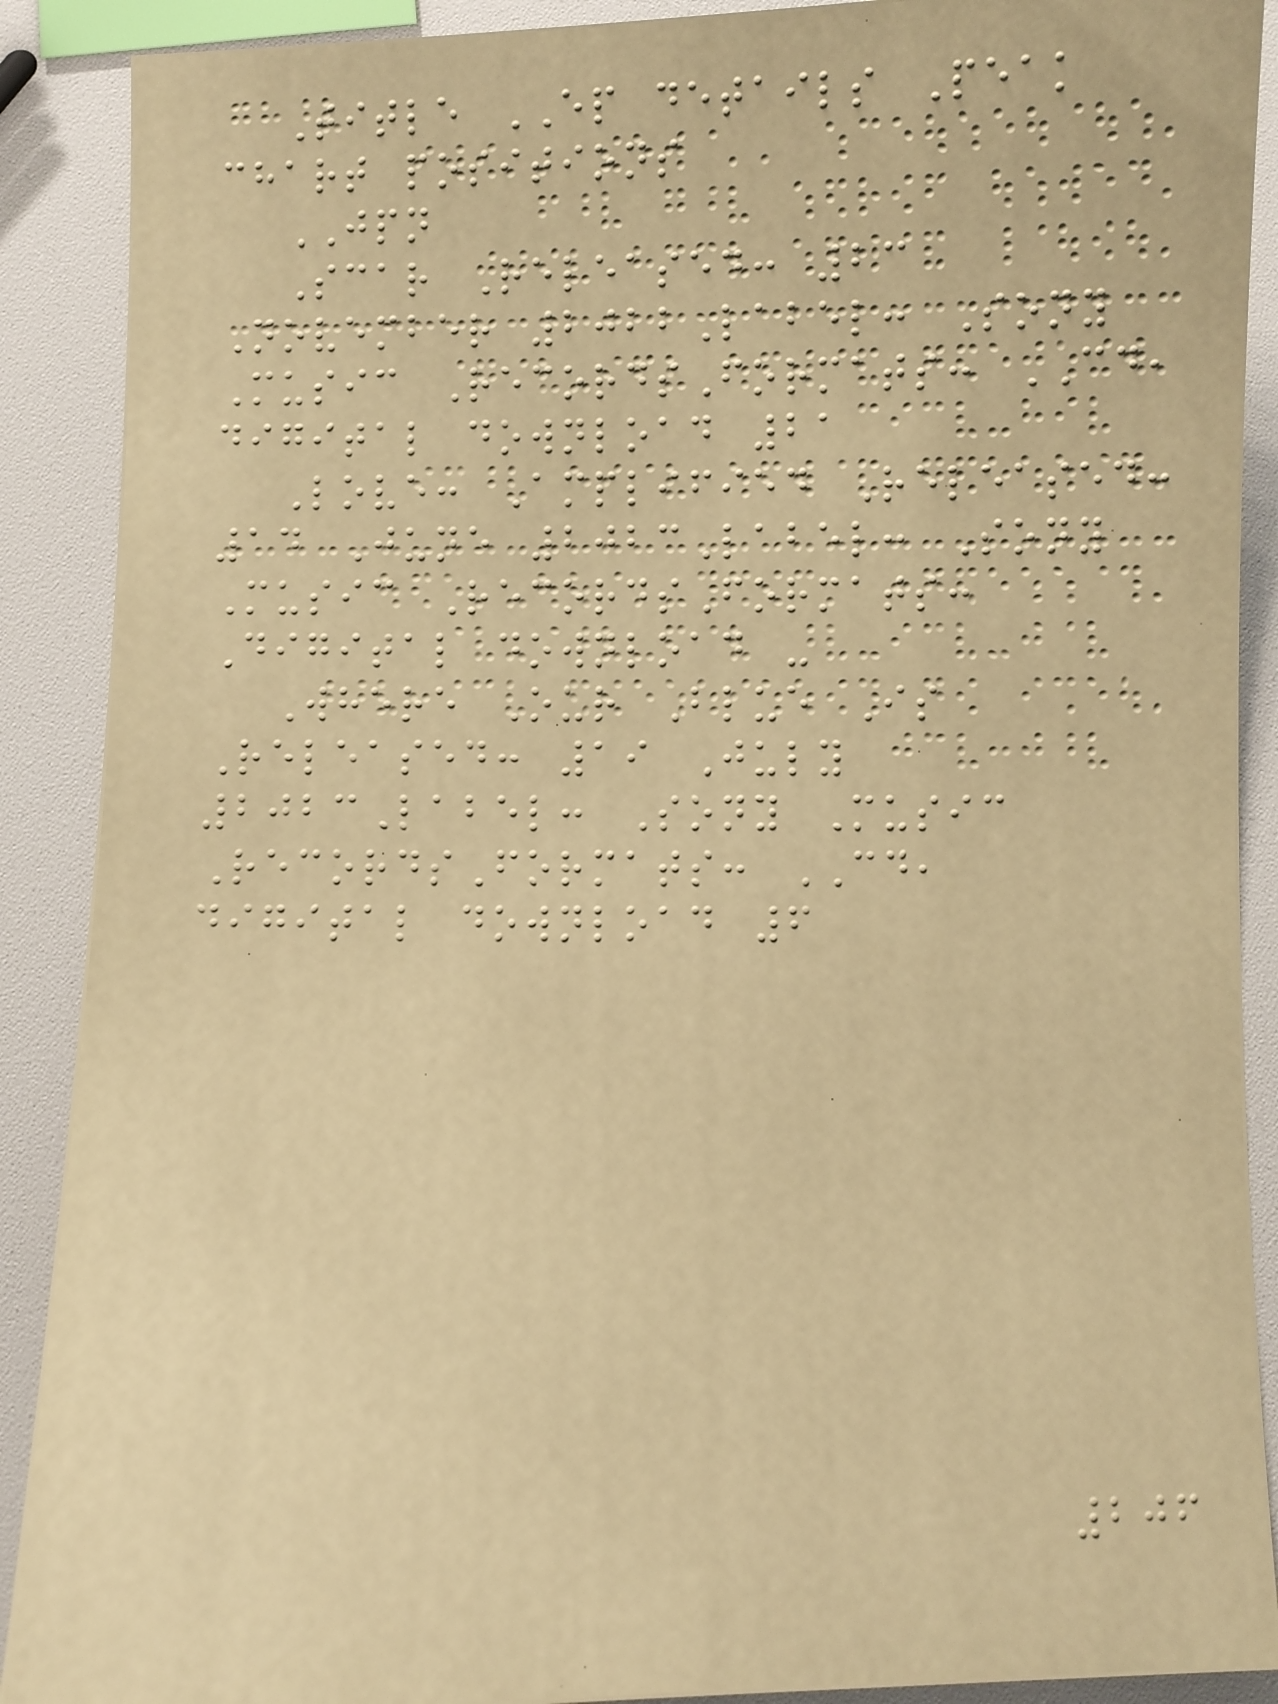Title EP details Peak
chart positions
JPN
Scar Released: 23
November 2022Label: Sony
Music RecordsFormats: CD,
digital download 21
Love: Amplified Released:
14 June 2023Label: Sony
Music RecordsFormats:
Digital download -
Where Our Blue Is
Released: 19 July
2023Label: Sony Music
RecordsFormats: CD,
digital download 6
206
